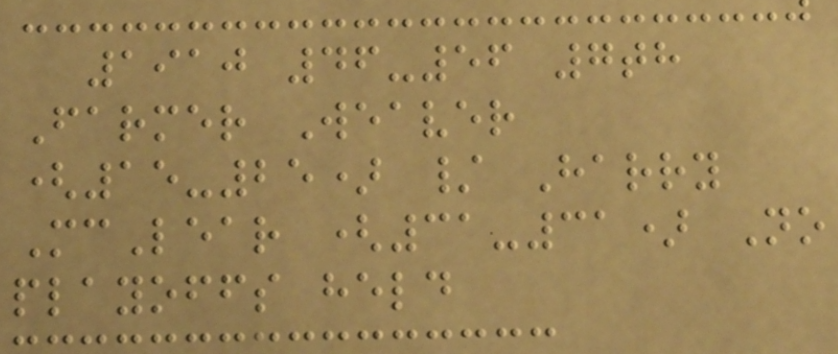1910 46-56 7th
Farmer Weaver
(15-25) / Harry
McLear (31-31) No
playoffs held
